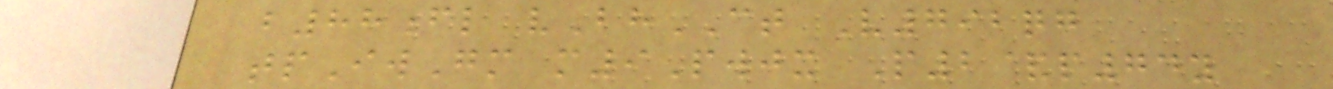b88fl vBhCT V792qg
tpIwGm m9Pwjx P2&p74y
